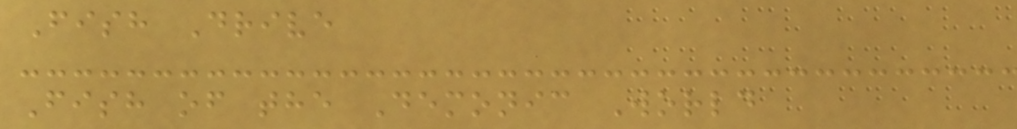Fish Drive
Fish of the Demonic World
